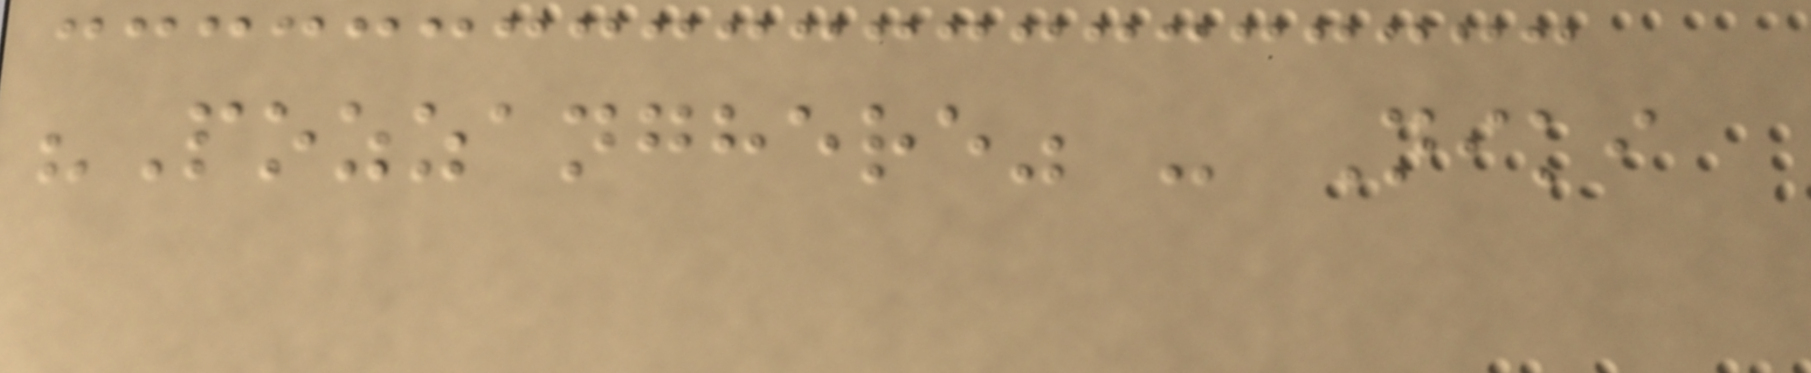"Pozzanghere" - Niki
